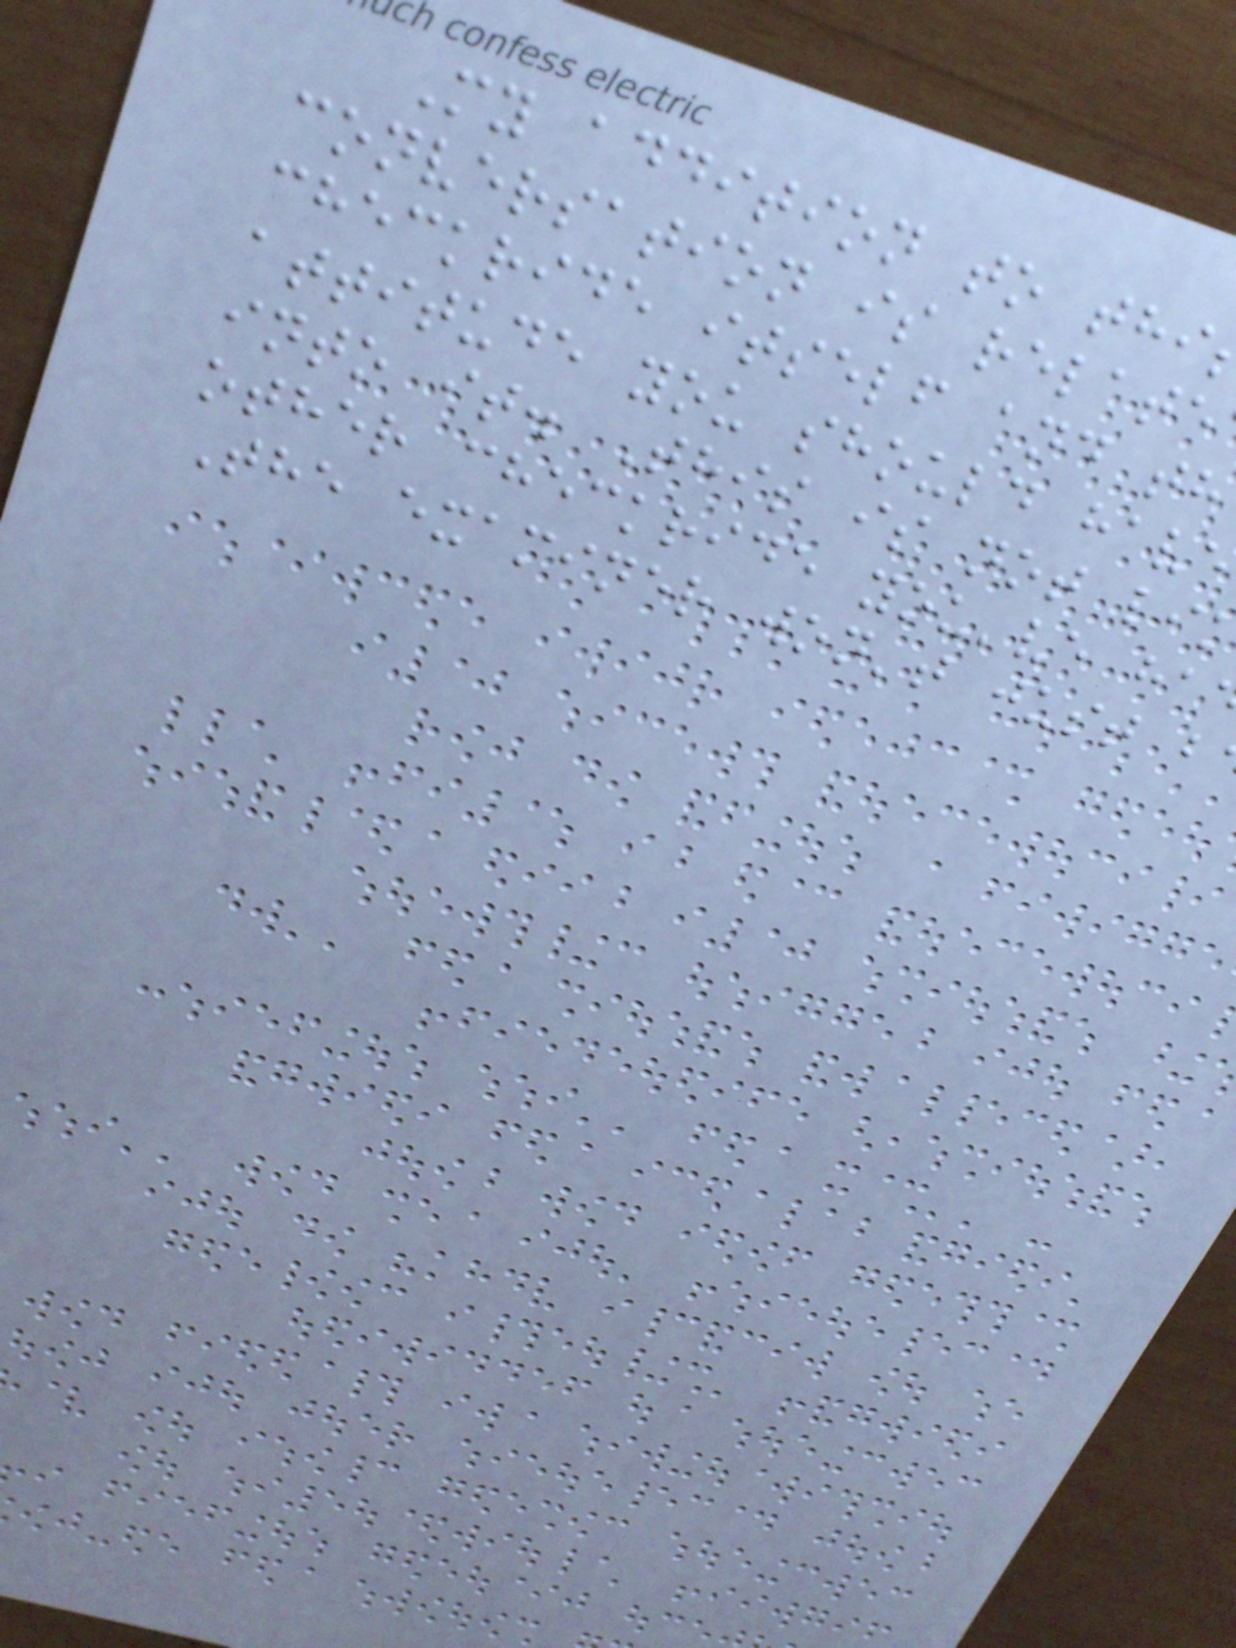My addition to thi
conversation is relate
checkride itself and th
attitude you should have
into it. This is not li
other checkride you've ha
The examiner won't just b
